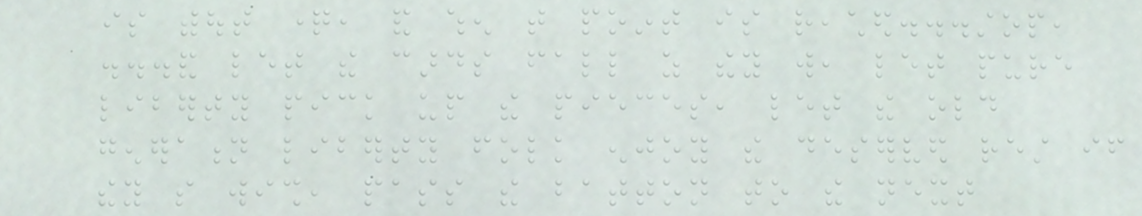is without question, and when that point is reached...stop,
...and let the cards fall as they will, let pure
liberty pick up the pieces, let the old
generation liberty folk enjoy the deserved rest if
they so wish, pass the batton to the next
